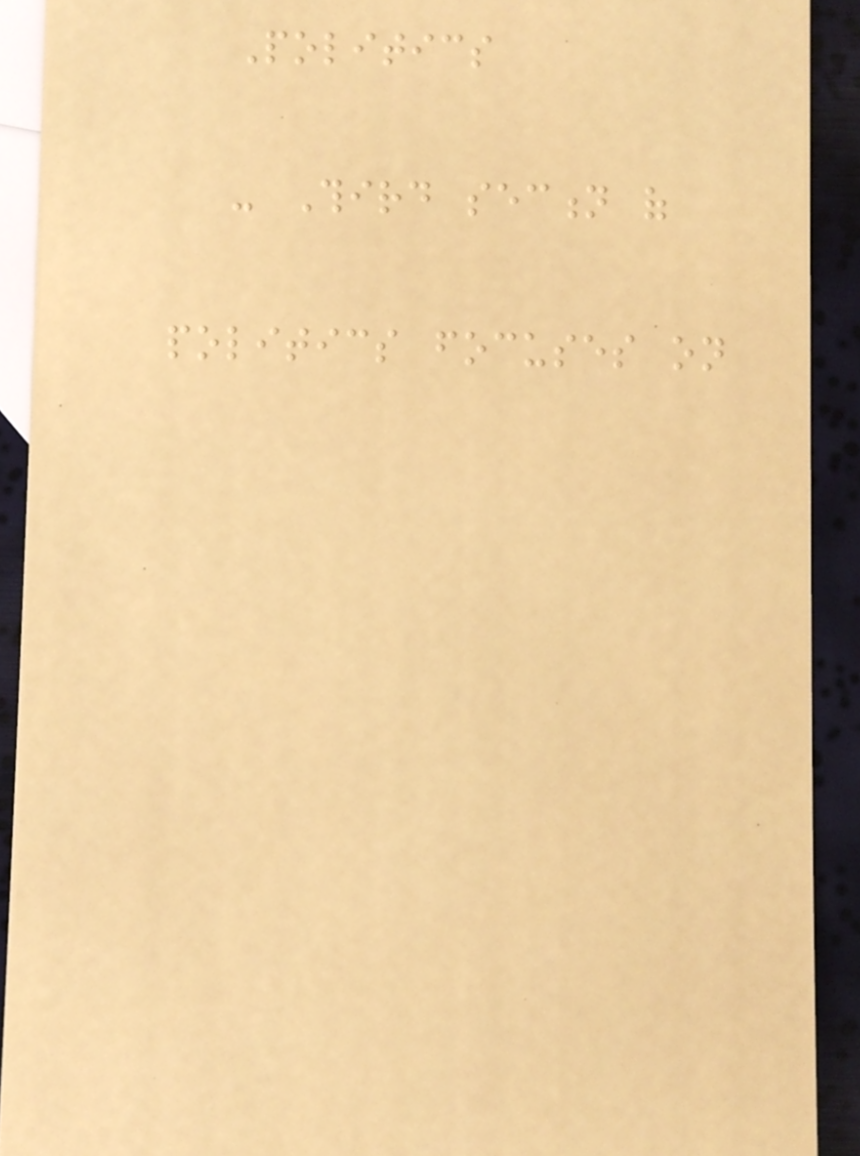Politics
- Third section of
politics focuses on
